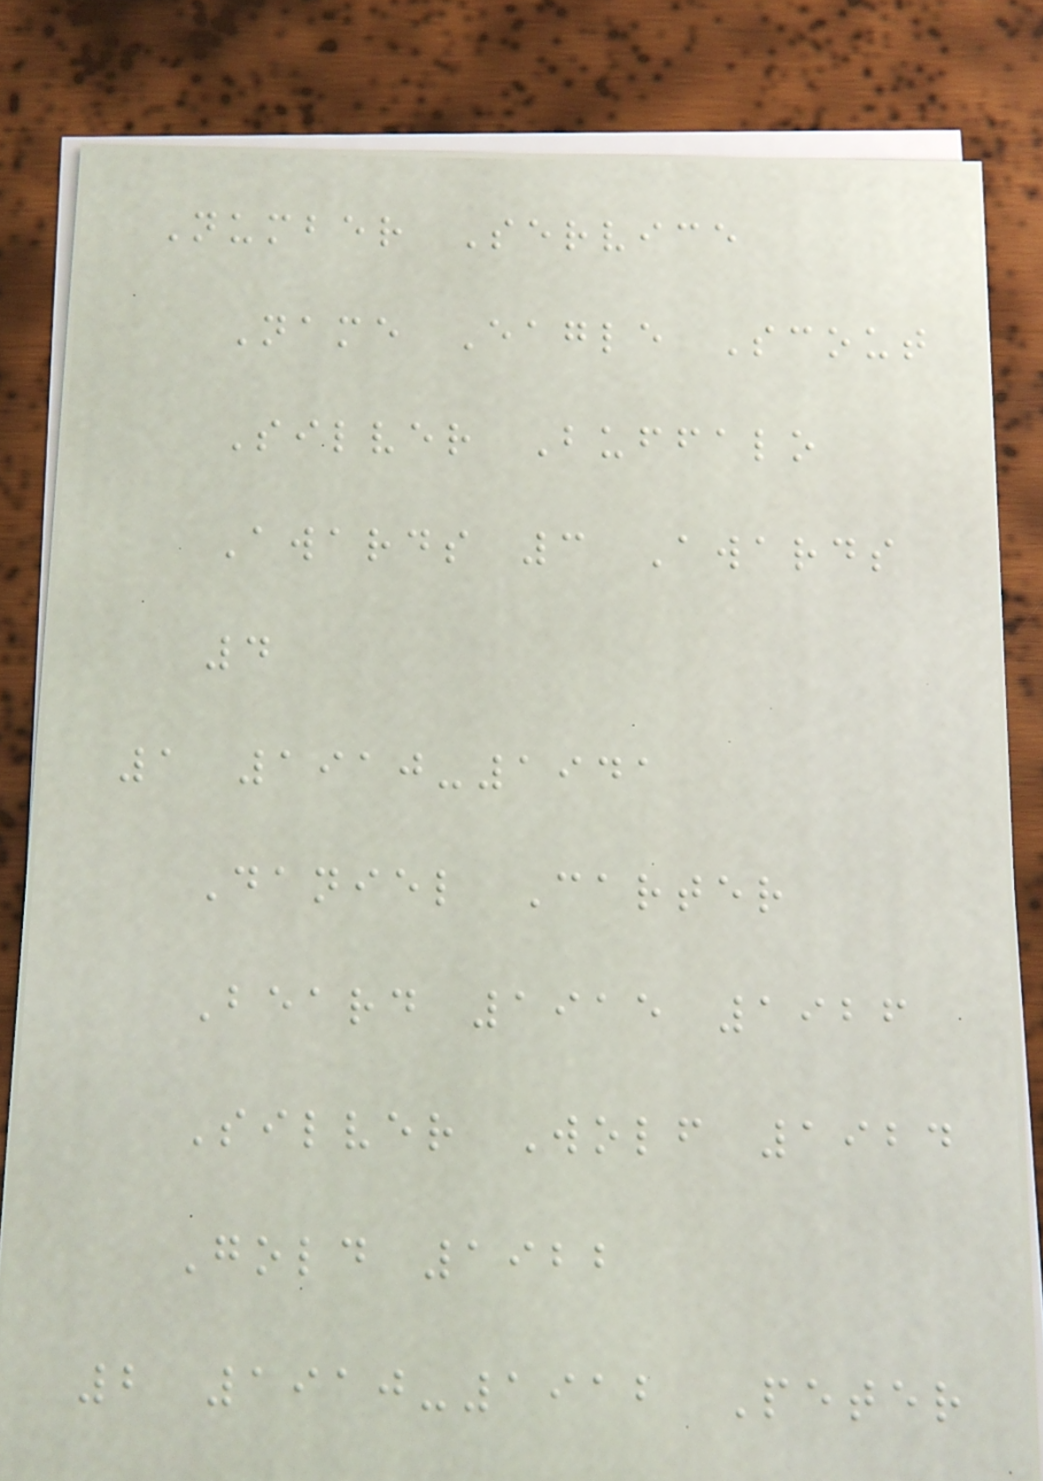Number Service
Name Eagle Scout
Silver Buffalo
Awards 3 Awards
4
1 1910-1941
Daniel Carter
Beard 1915 1926
Silver Wolf 1924
Gold 1922
2 1910-1912 Peter
